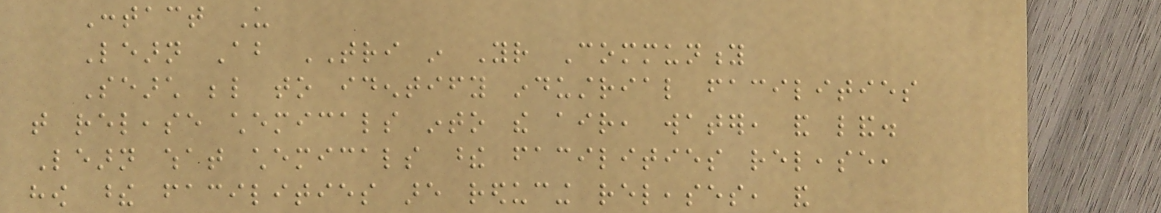Contact Us
Learn About TRI in Your Community
Search below to identify industrial facilities
that release chemicals into the air, water, and land.
Learn what chemicals these facilities release,
how these facilities are reducing releases, and
